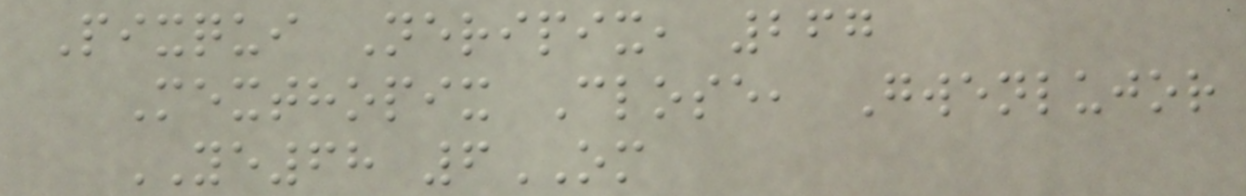Pixqui Neripix, 267
Mexthopix Close, Gwenlujor
YE68 6OM
